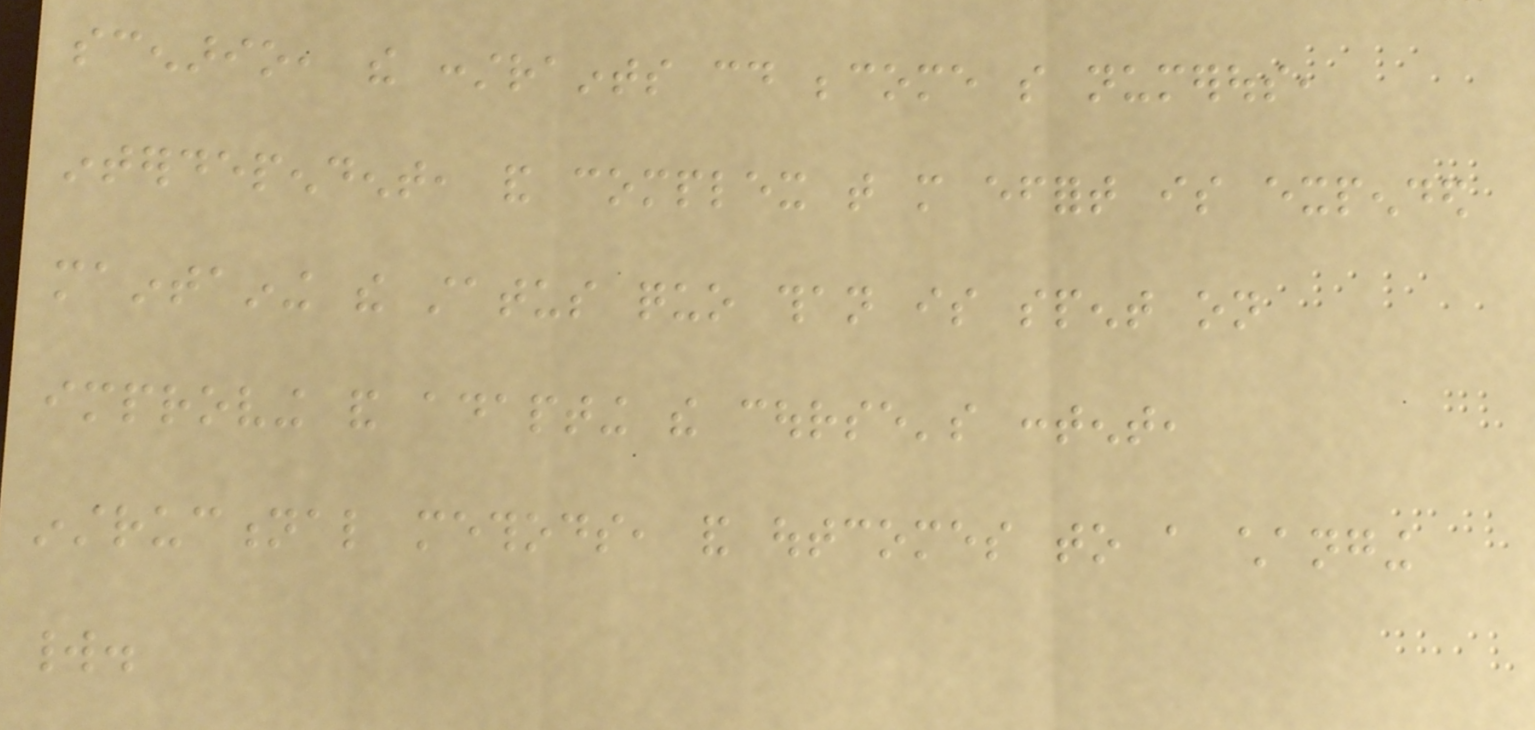scenario, the constraints could become so numerous,
interdependent, and complex that more effort is expended
maintaining the status quo than is spent on
improving and adapting the course's content,
instructional methods, and outcomes to a changing
world.
